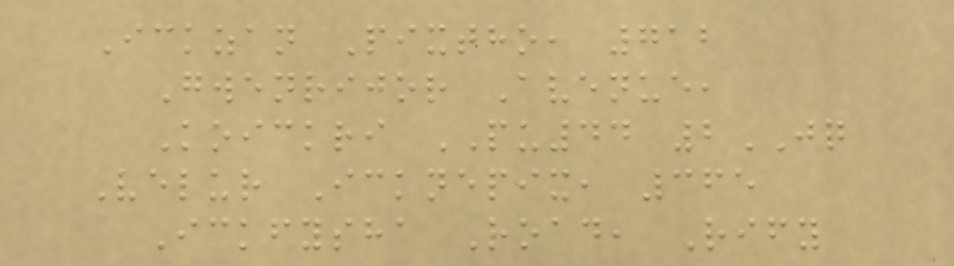Ickzan Pixtho, 712
Gwenrijor Avenue,
Koickri PU44 2JQ
Velur Icknepix, 365
Ickfysha Road, Rify
